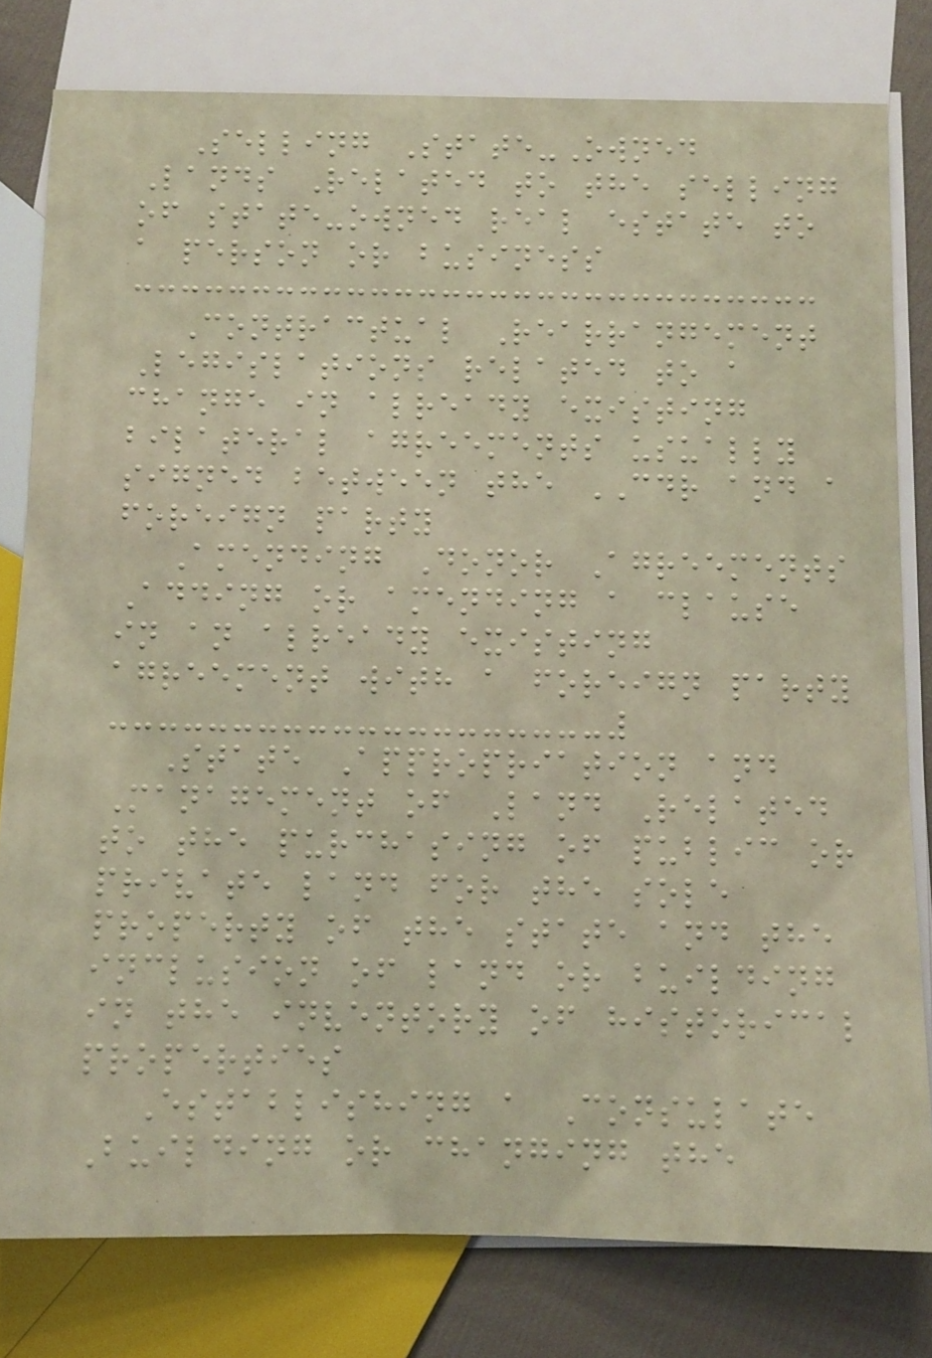Selling State-Owned
Lands Related to the selling
of state-owned real estate to
a person or business
Contractual Rearrangement
Legislations related to a
change in already existing
bilateral agreements usually
signed between the CDR and a
foreign party
Amending Donor Agreements
Adding or amending a clause
in an already existing
agreement with a foreign party
State Appropriation and
Management of Land Related
to the purchasing of public or
private land for the sole
property of the state and the
inclusion of land or building
in the inventory of historical
properties
Establishing a Consulate
Building or changing the
